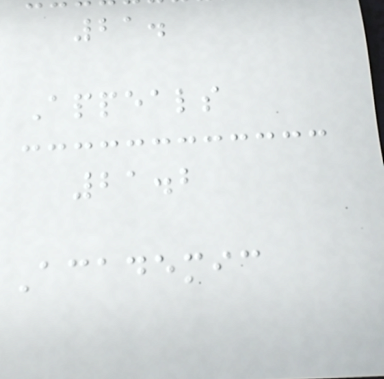21.
Appeals
21.2
Academic
